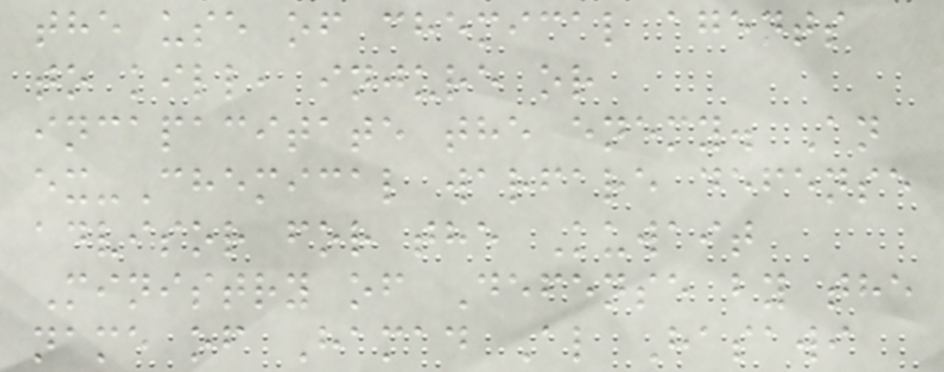the use of chemical agents
to kill, injure or
incapacitate the enemy. An
ex-Chemical warfare defense
advisor for the Kuwait
Ministry of Defense by the
name of Hamad Al Hasawi
